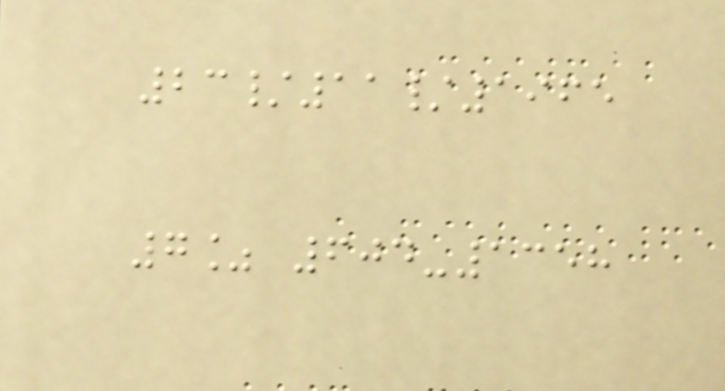23/11/1965
7% 604-1358
